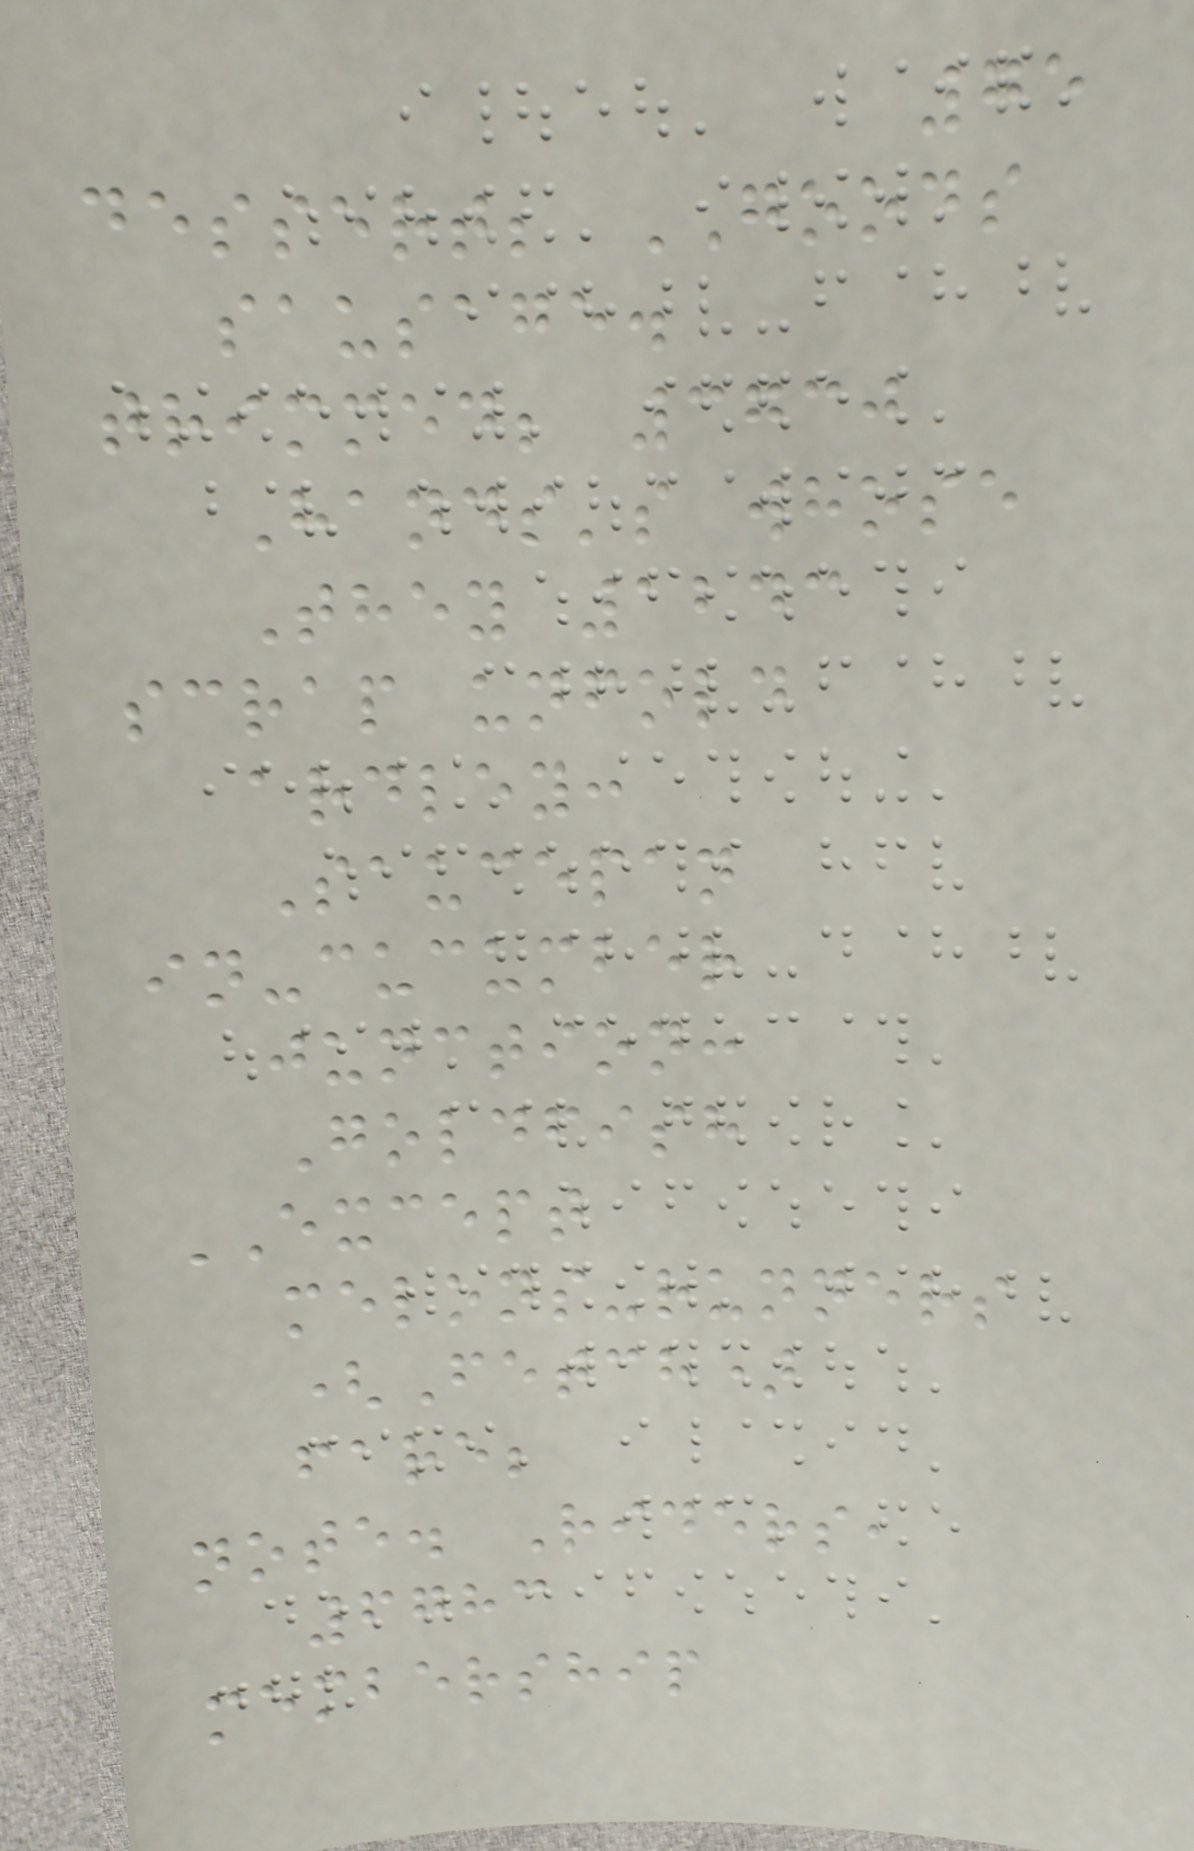75
dessert; GOODS
sausage.
trimmed; 3730
Hands's whose
They 1243
scrap unfold
ardley:
Saucepan
in-cucumber
junction:
Goldfish
EXCEPT
melons-runners
(Fetch)
fare;
note. Riders,
6783
membership
